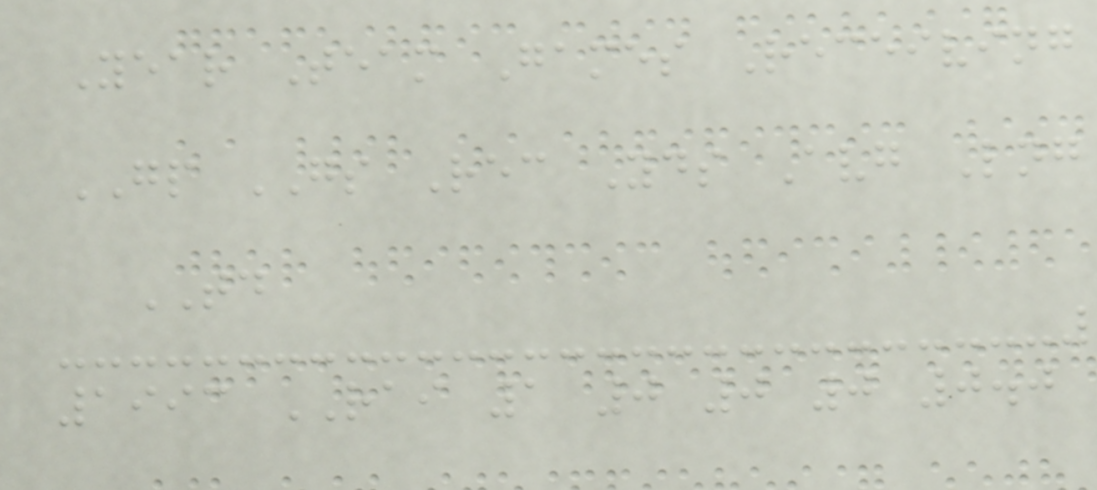Year Team Games Receiving
GP GS Rec Yds Avg Lng
TD
1993 RAI 1 0 0 0 0.0
